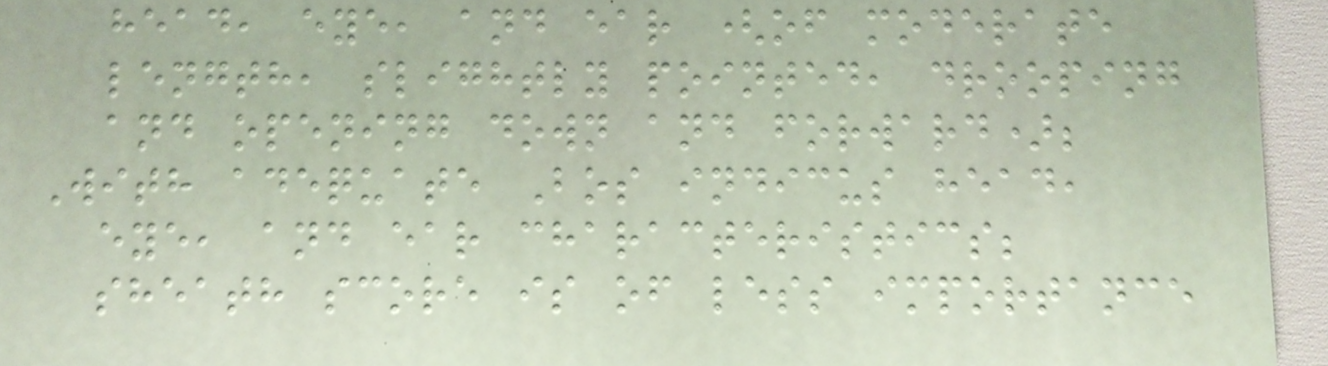head, eye, and ear (of moderate
length, slightly pointed, drooping
and opening down and forward);
With adequate Bos indicus head,
eye, and ear characteristics;
sheath score is of less importance
